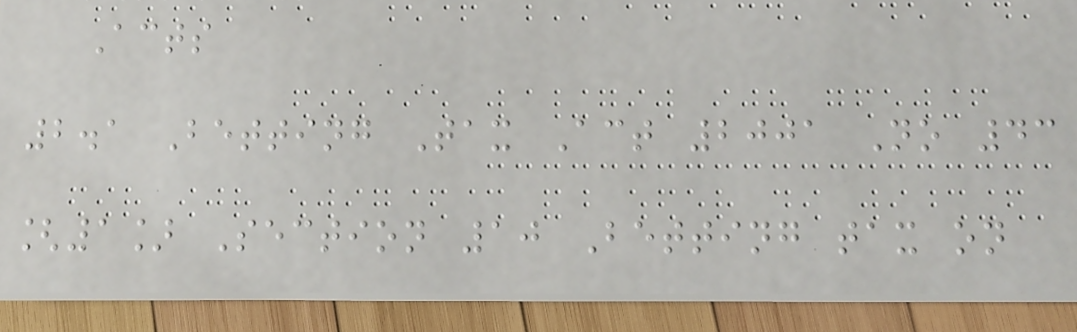Acts
2.1 Betting Tax Act 2001 No 43
[1] Section 10 Betting tax on
